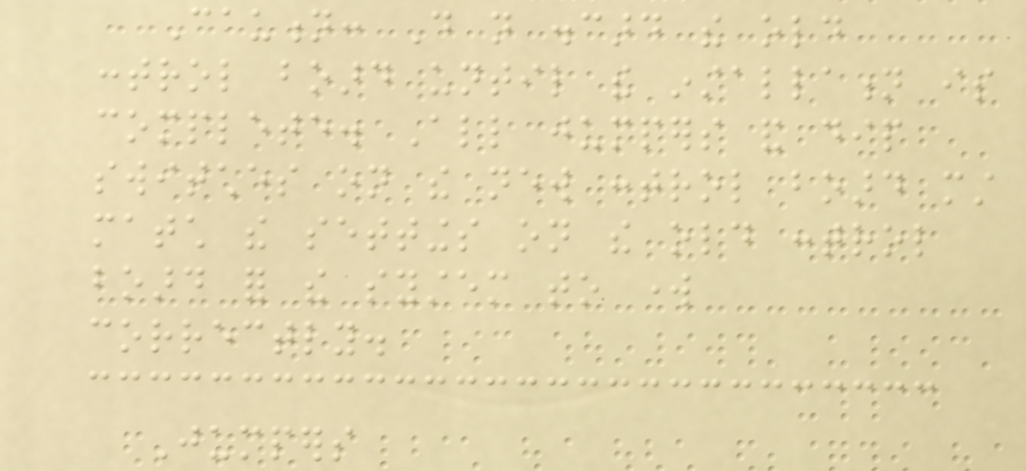Caution: Do not discard the old
control board until the installation is
complete. All jumpers and dip
switches on the new control board must
match the settings on the old control
board for the system to work
correctly.
Jumpers
